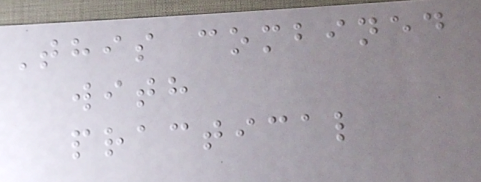This combined
with
practical
